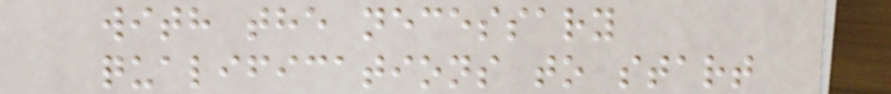with the necessary
qualifications to start
